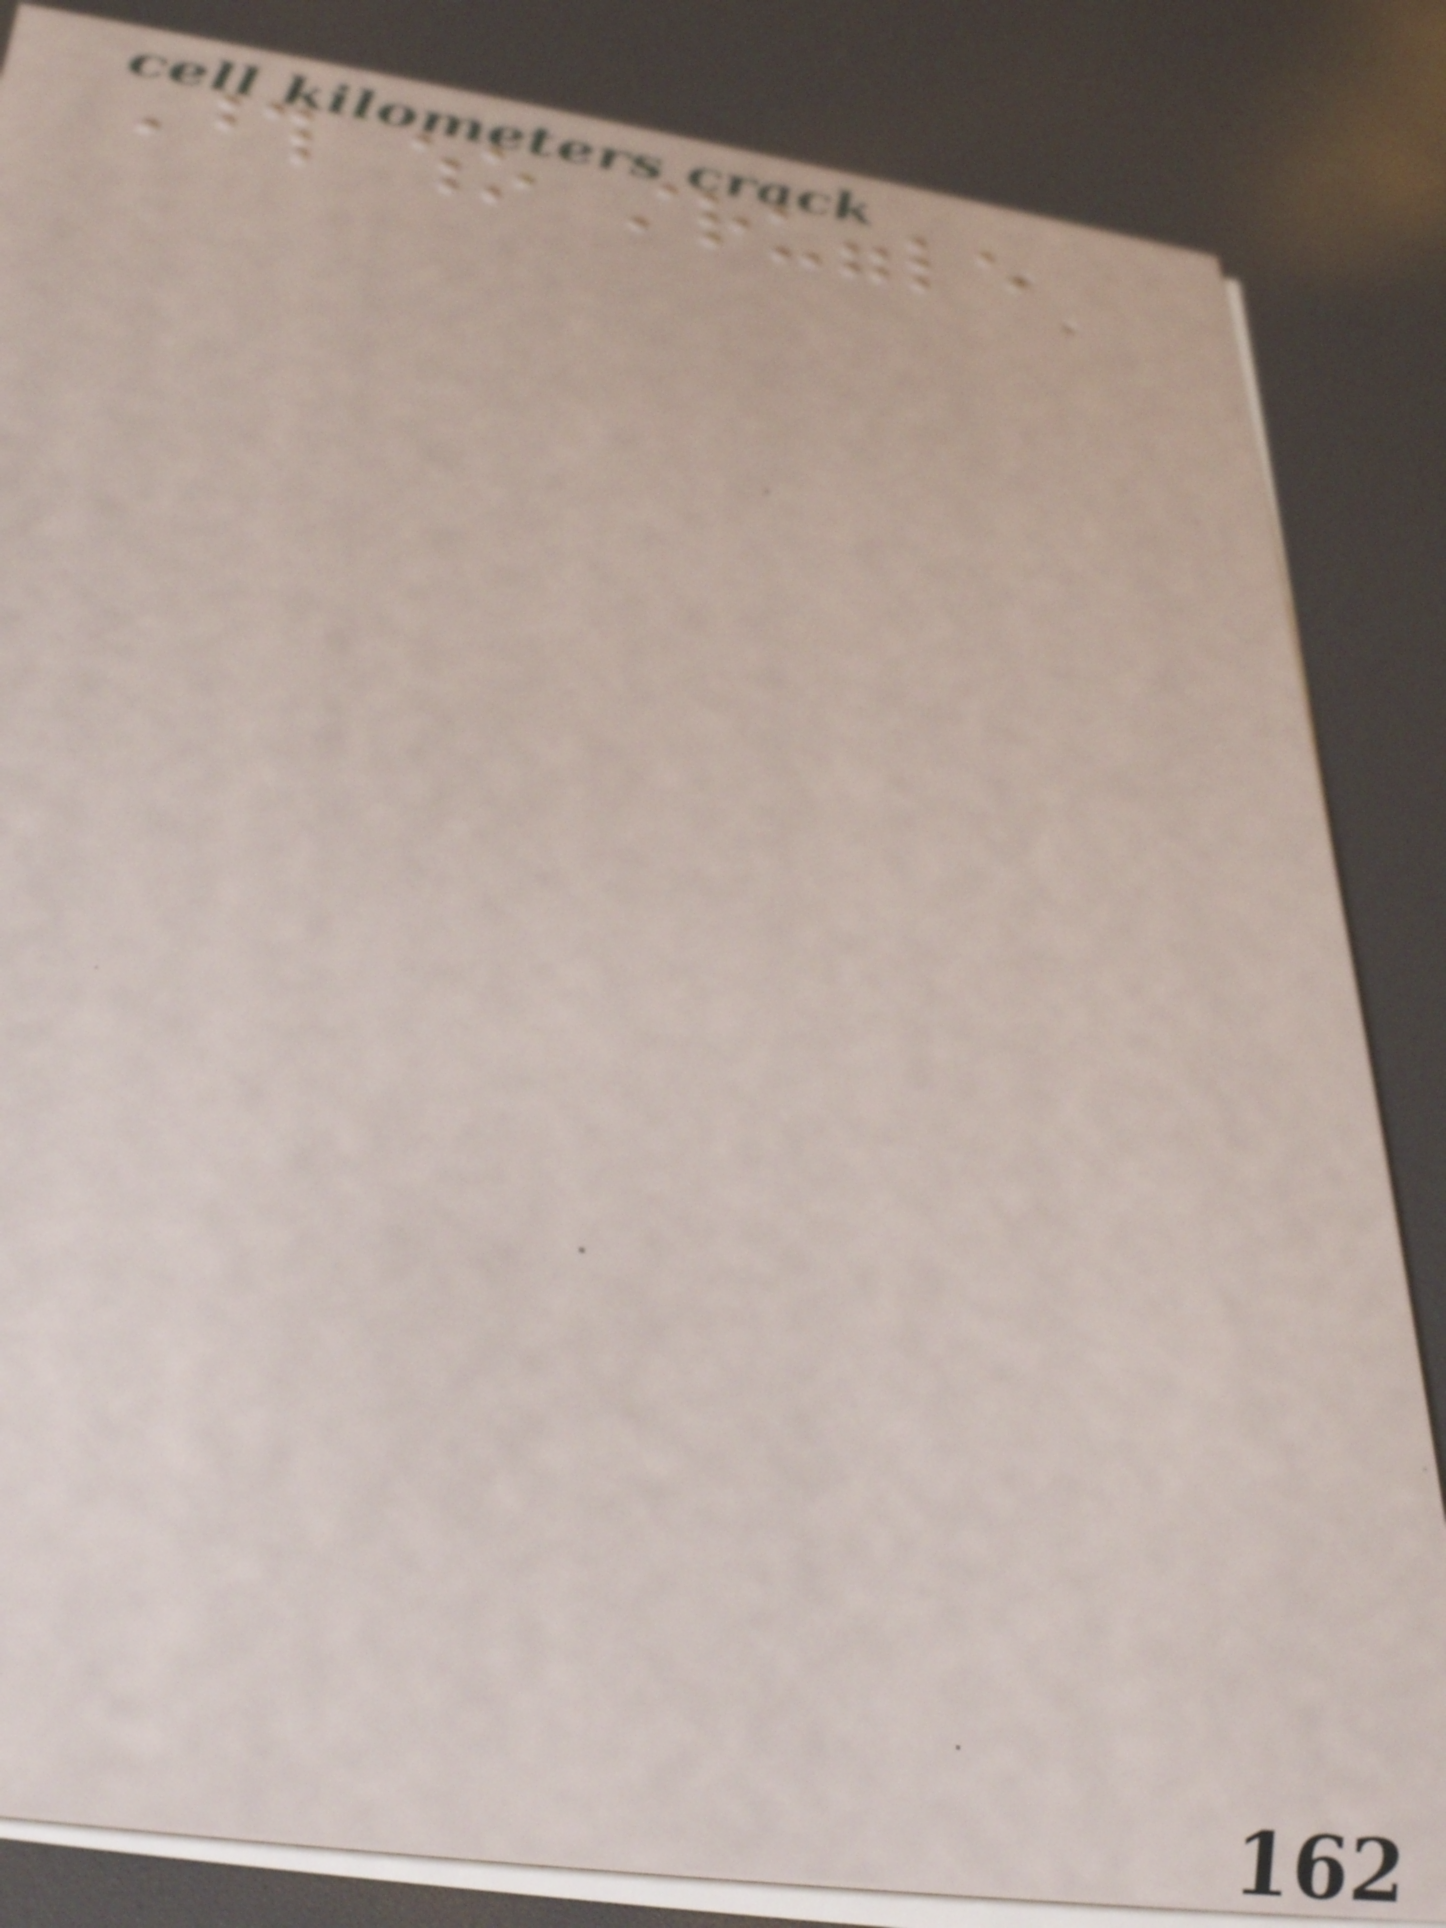Those who struggle
